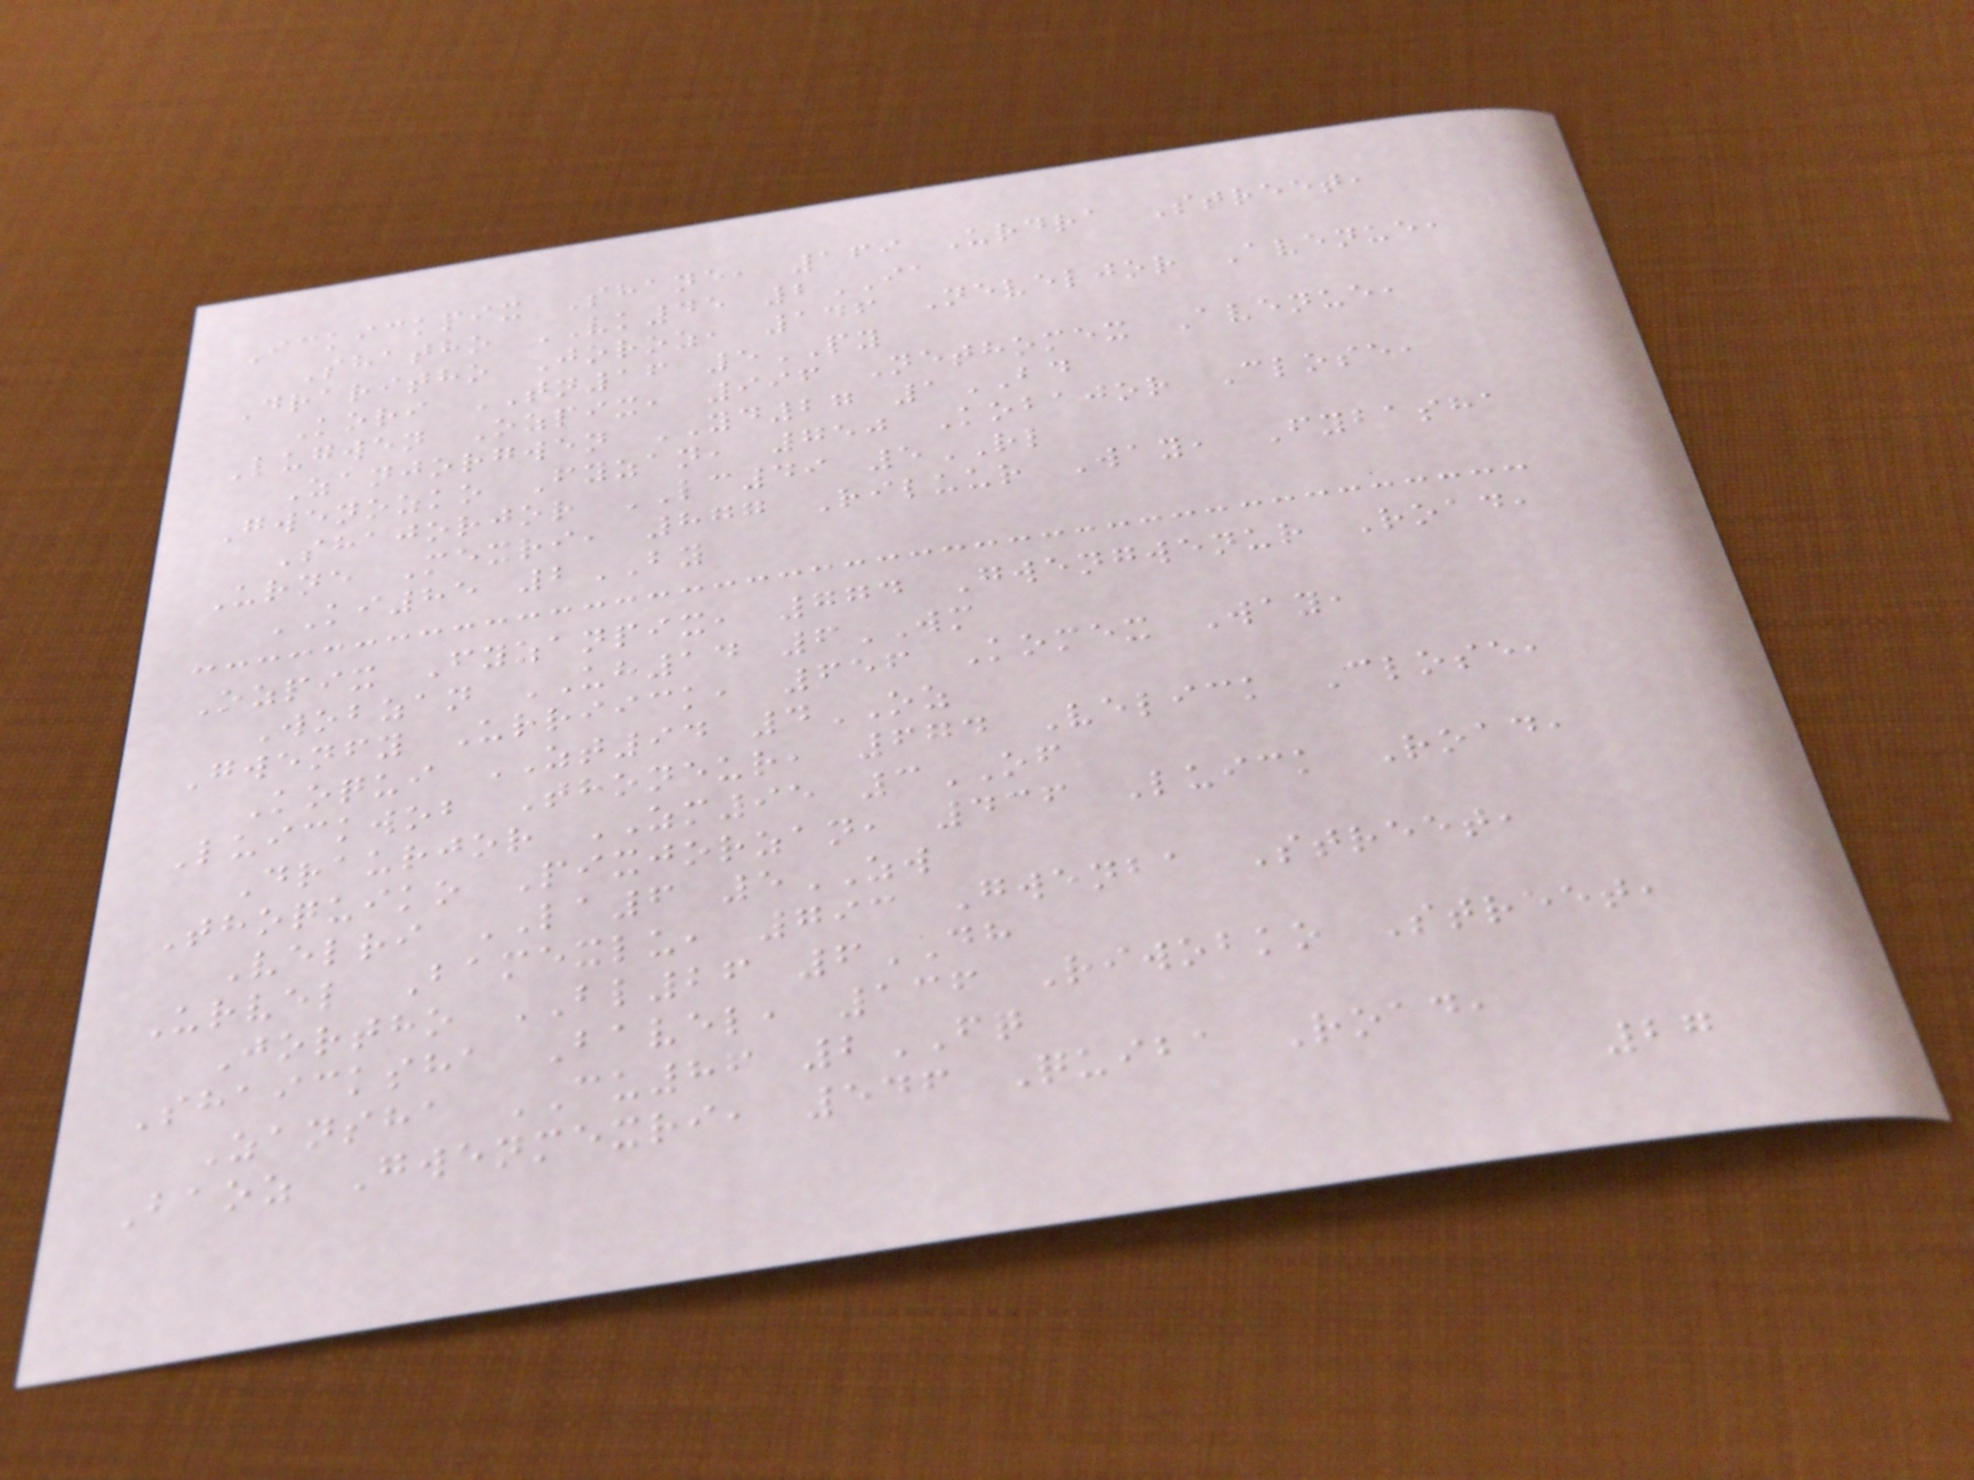Ickickpix Shane, 169 Urdra Street,
Shatho VK45 2IA
Draritho Joroz, 146 Neveljor Avenue,
Kori TN16 5PY
Lugwen Ozpix, 996 Nethomex Avenue,
Zanjorgwen YD27 1BD
Gwenozko Fyzan, 750 Kobajor Close,
Shajorjor LC49 5RL
Urne Mexri, 877 Riluur Way, Fybasha
KI85 2BY
Ozpix Fyzanpix, 774 Gwengwenur Road,
Wobzan UH14 6WM
Gwenfy Urriick, 656 Komex Way,
Koqui ZT94 4OZ
Luickwob Thoneur, 674 Velick Close,
Draurjor ZM95 3OF
Thoquiko Pixjorzan, 436 Luick Road,
Velri LA6 5ZW
Urvel Bamexlu, 793 Gwenba Street,
Jortho BL26 6DH
Shaicksha Bavel, 136 Riwobko Street,
Zansha CU86 2FQ
Baoz Gwenmexri, 546 Quiba Road,
27
